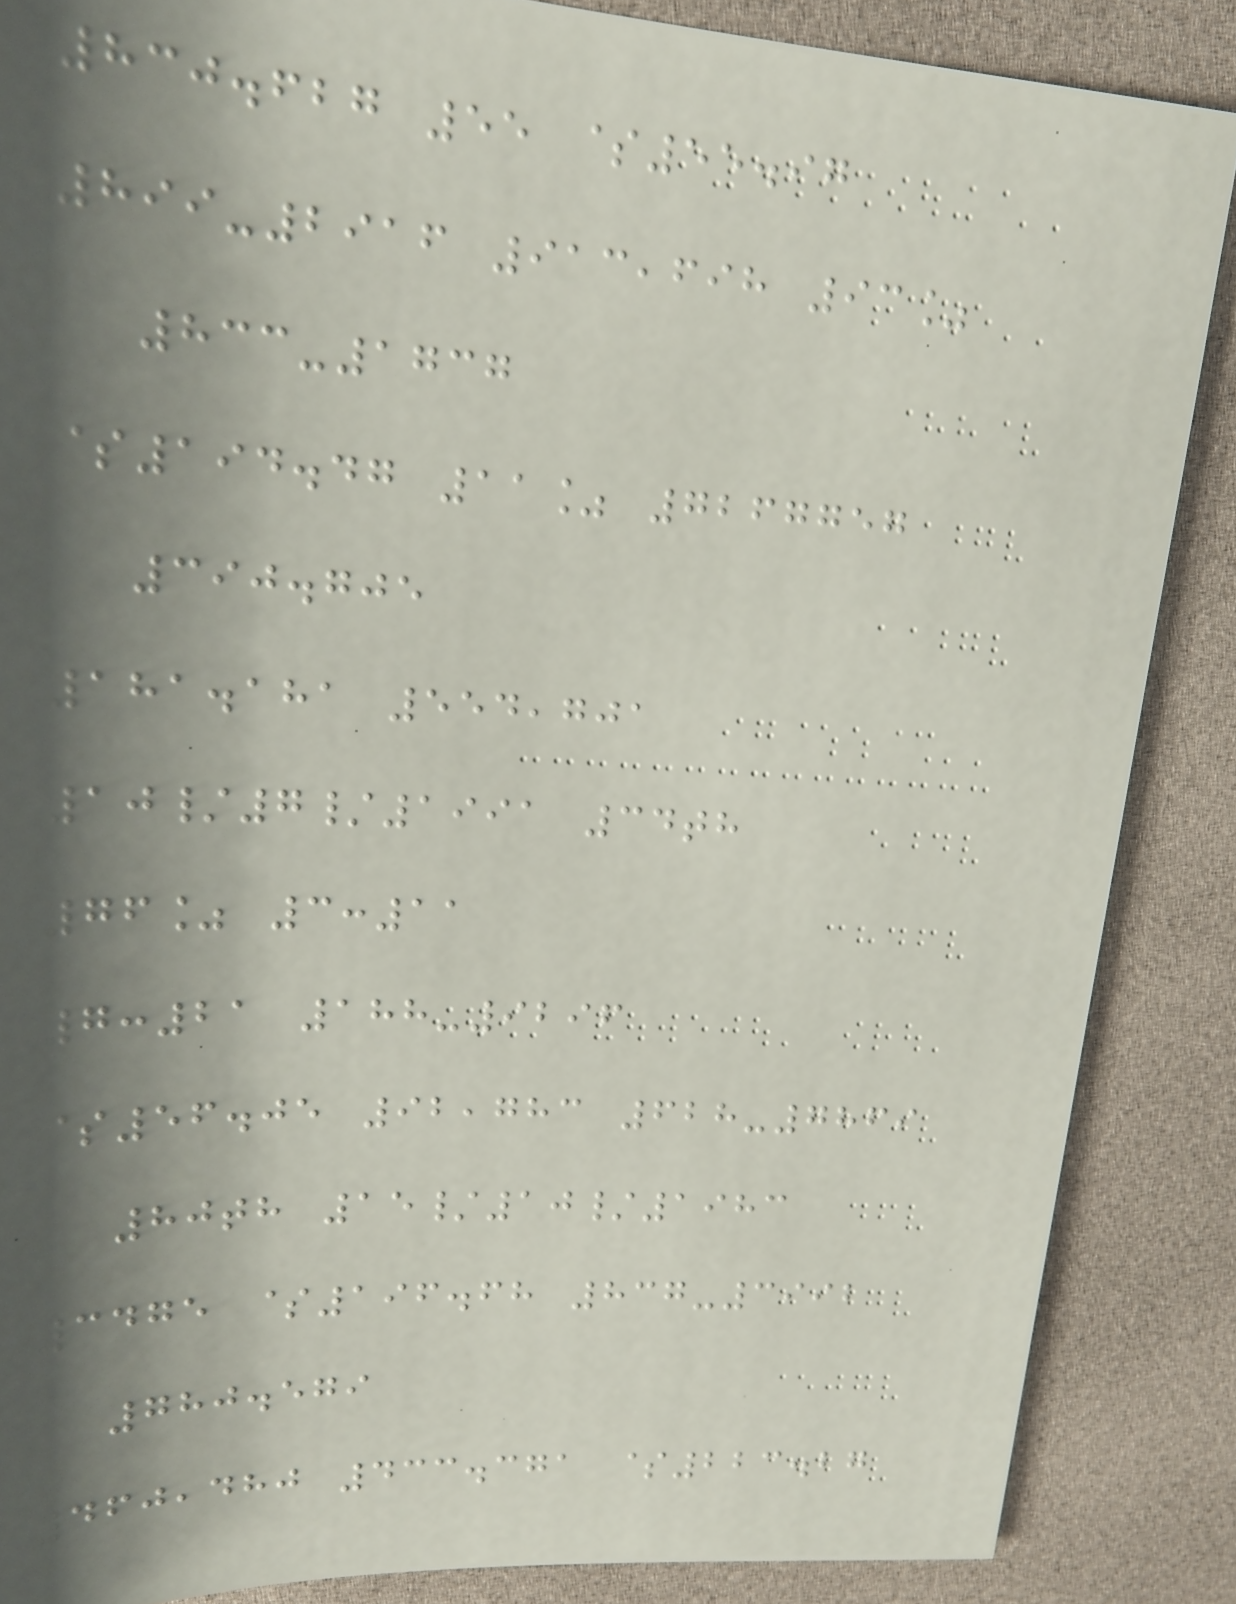830.627 55 $55.97
899-2916 913,698 93%
833-1737
$194.47 11% 7267757
390.705
181.181 554,701
10/7/1991 34th
76% 3:11
7:21 188-9296
$56.05 92,783 628-7869
80th 15/10/1983
3475 $196.68 837-3992
780.579
460,480 433.371 $223.27
